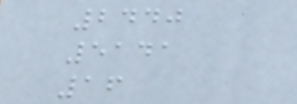2440
5141
16
